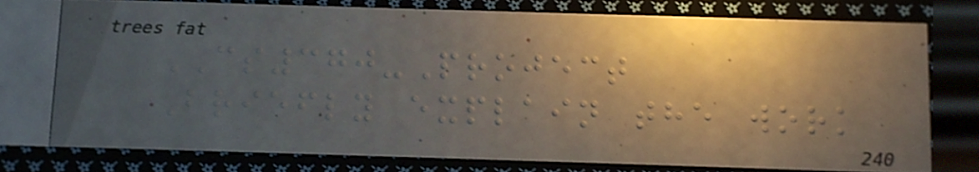CS370-Project
Briefly explain the work
